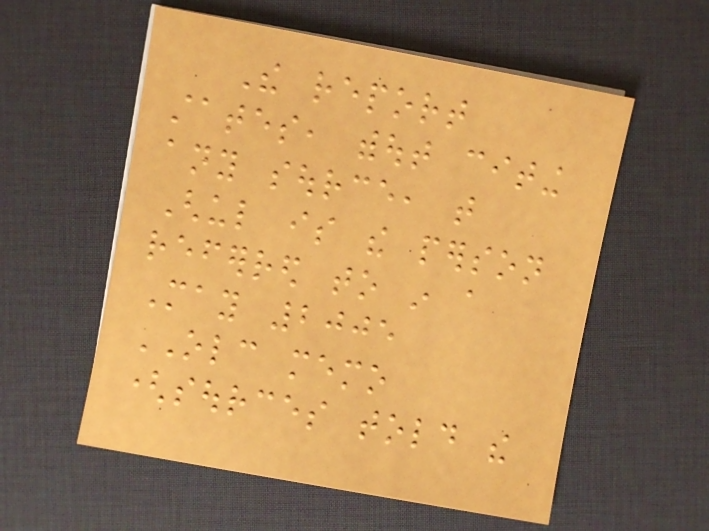The report
states, without citing
any source, that
Ghul is the person
referred to in a
May 2005
OLC memo
(sources told the
